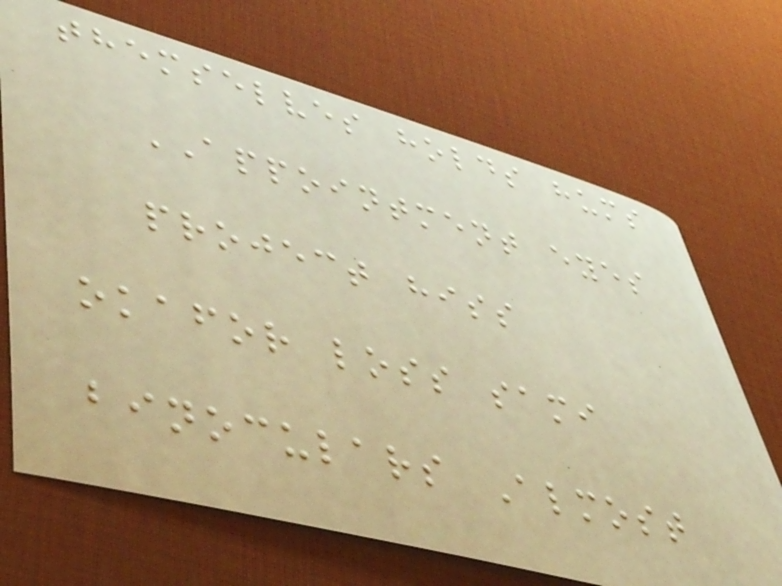themselves holds hums
APPOINTMENT eyes
project hiss
okafor loss sami
binoculars Almost
